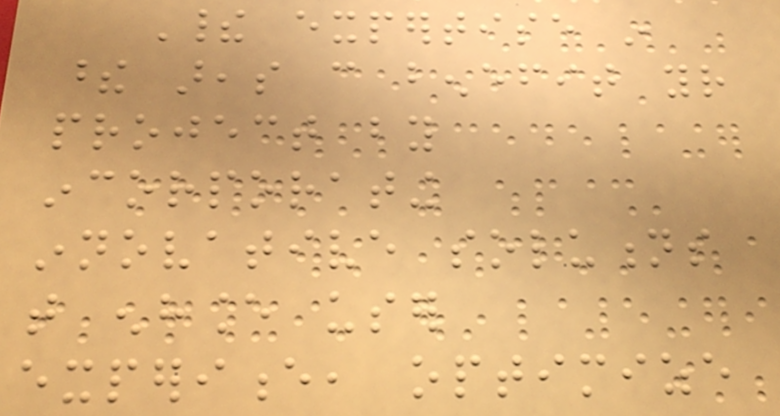Their expertise in
these areas can benefit your
project by
incorporating
innovative solutions
that enhance user
experience, optimize
